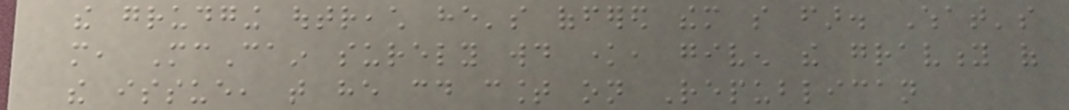the grudging outreach he's offered them so far. What's
more, McCain surely would know, given the gravity of
the issue, that he could count on Republican
